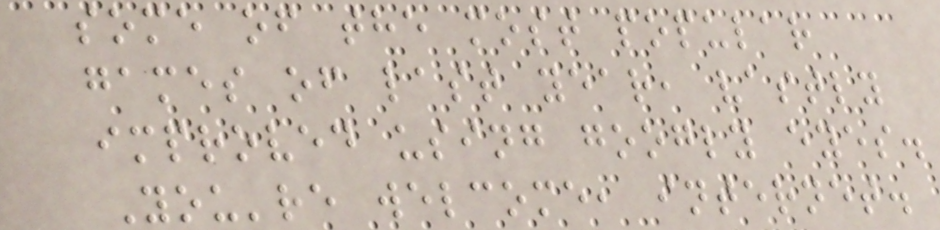some of the most popular
games of last year, vastly
improved using googly eyes.
You're welcome, internet.
